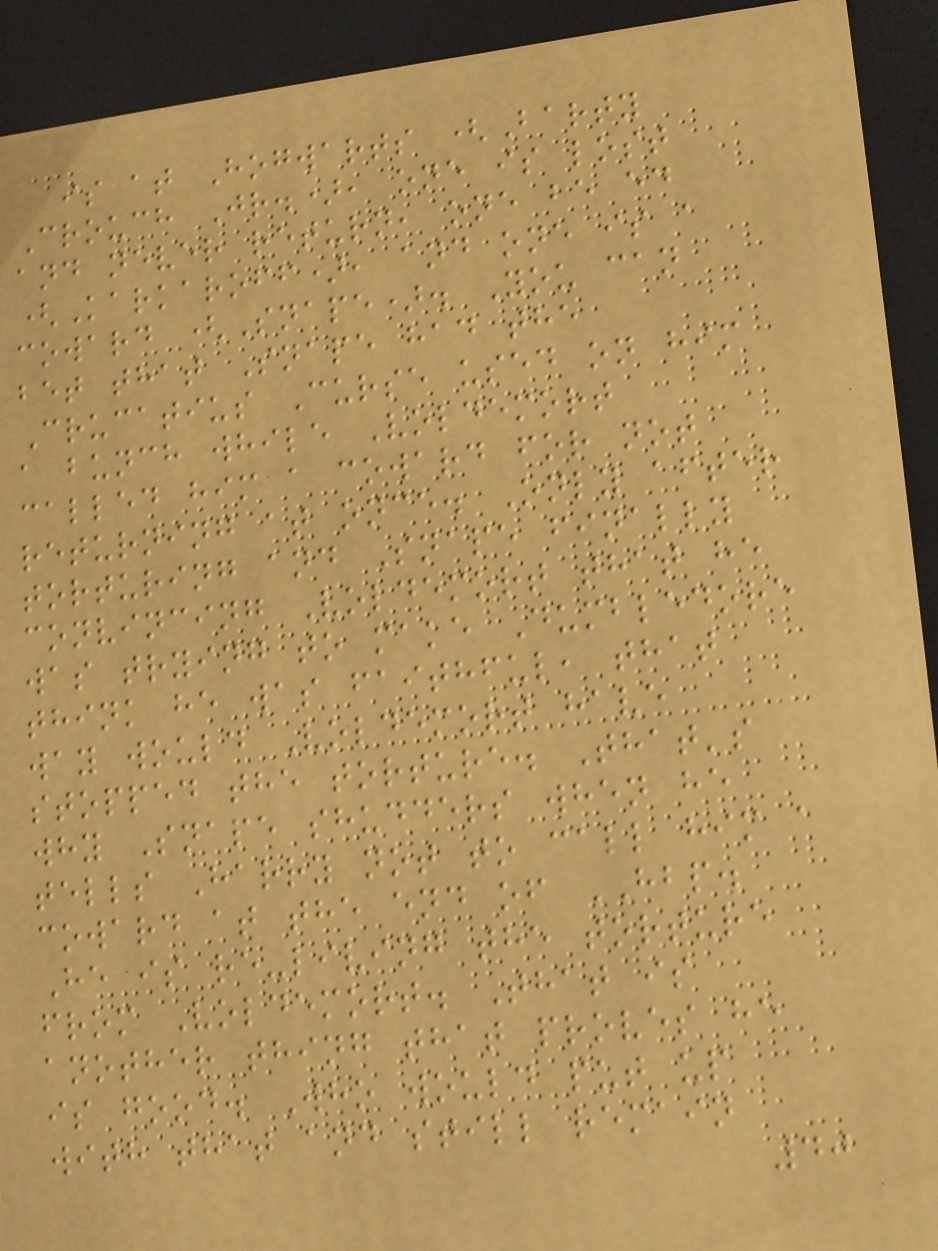is at Hogwarts (Barty
Crouch Jr.), one is lost
and never return, one be ed
(Karkaroff), and one is a
coward (Snape). You can
bet that Snape had the
Crucatius Curse used on him
a bunch while Voldemort
called him a coward for not
returning at once. Only after
torturing and Snape finally
convincing Voldemort that he
was trying to make Dumbledore
think he was faithful, that
way would Voldemort have
stopped the torture. That's
why Snape shudders when he
tells Harry not to call him a
coward at the end of HBP.
He is re-living the torture
from Voldemort. That is
another thing that proves he
is good. Who would put up
with that and still remain
40
